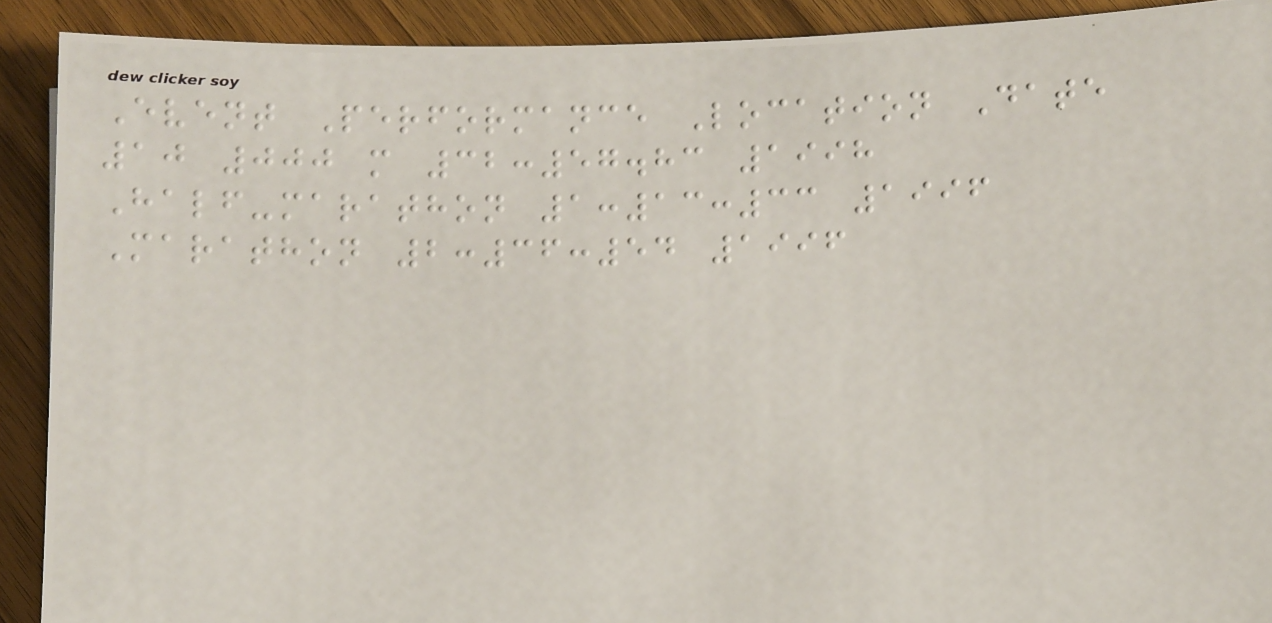Event Performance Location Date
10 000 m 32:57.83 1998
Half-marathon 1:13:33 1996
Marathon 2:36:54 1996
